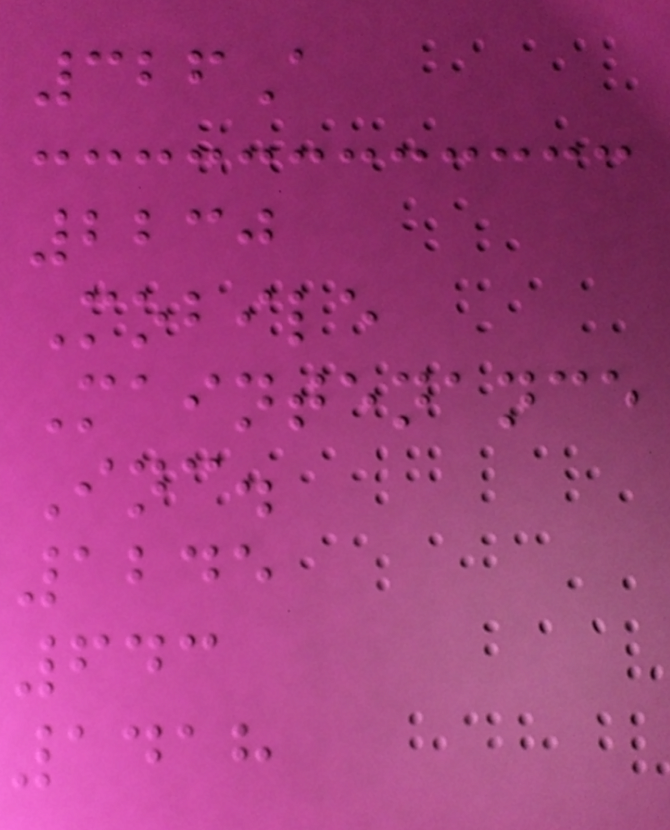326A
2230
Mobile
Maintenance
Inc.
1245
643
1418
